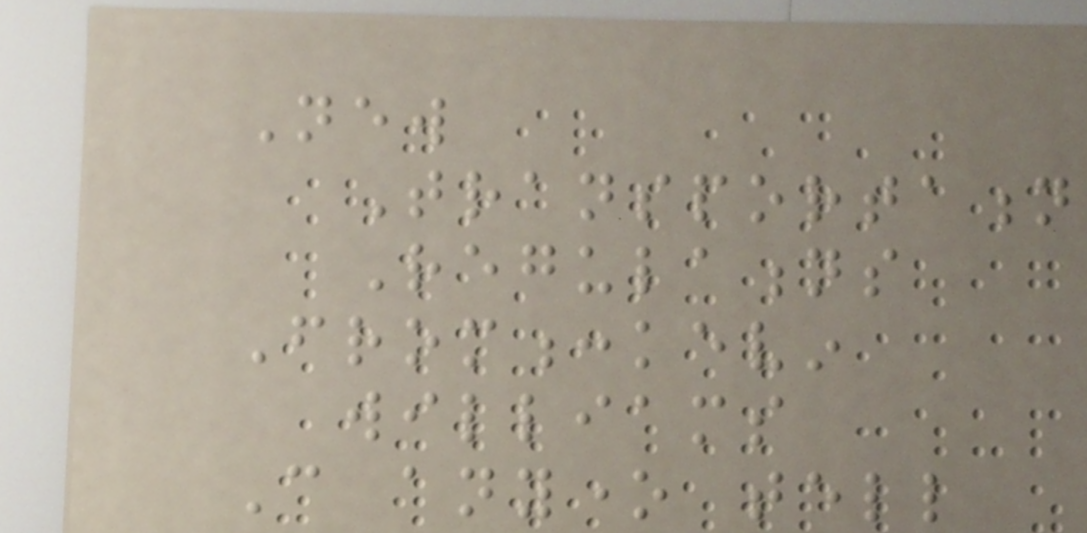New
Transportation
Regulations
From:kevin
williams
Can anyone tell
